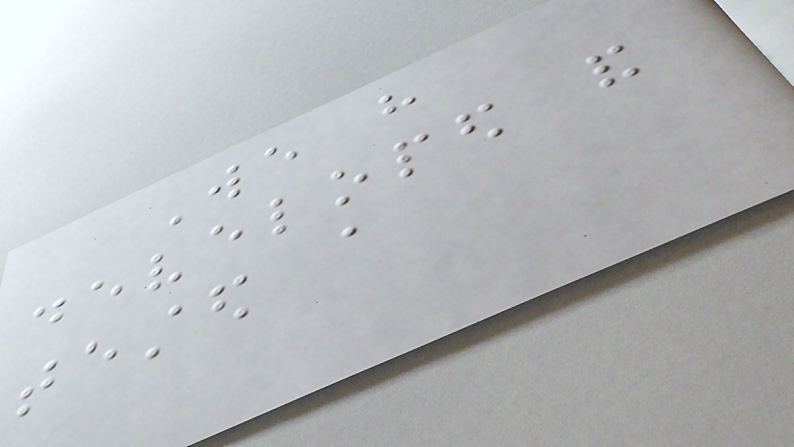We have
developed and
tested a
